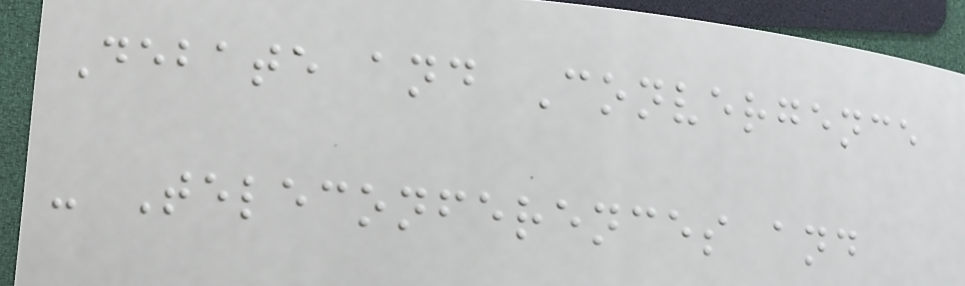Debate and Convergence
- Teleconferences and
